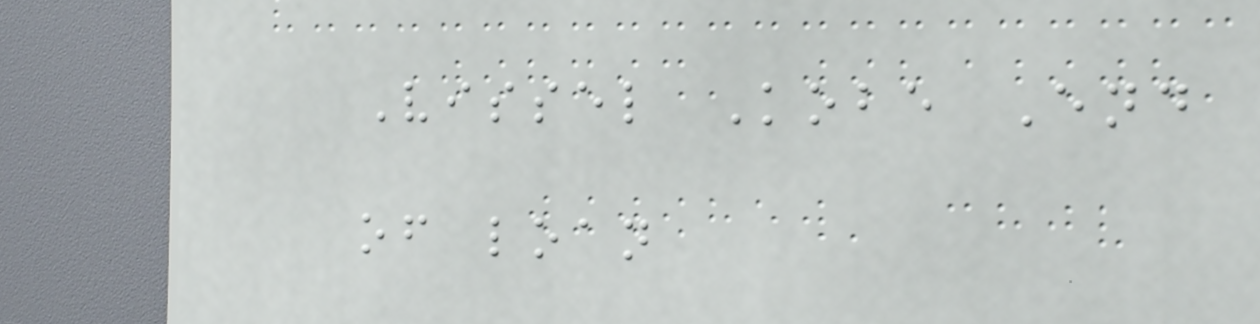Vissel Kobe End
of loan
